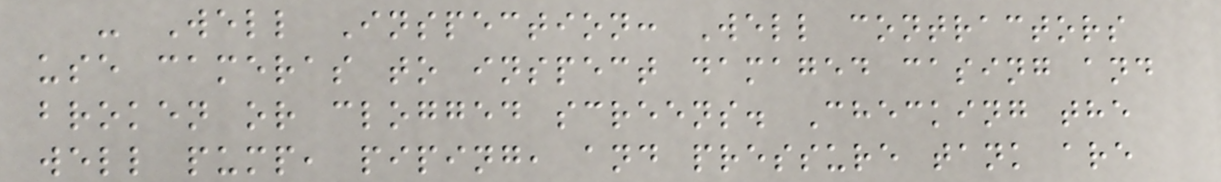- Well Inspection: Well contractors
use cameras to inspect damaged casing and
broken or clogged screens. Checking the
well pump, piping, and pressure tank are
